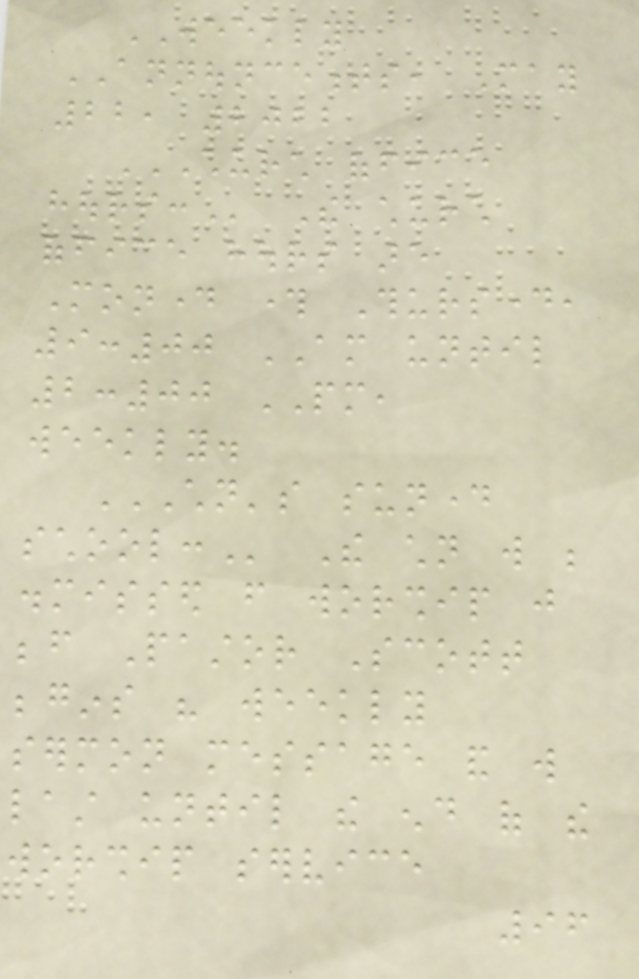WEEKLY
ANNOUNCEMENTS, May
22, 2022
CHURCH OFFICE
HOURS: The church
office hours are
Monday through Thursday,
9:00 AM until
2:00 PM,
weekly.
CHILDREN'S SUNDAY
SCHOOL: The children will be
dismissed from worship just
before Pastor Scott
begins his weekly
sermon message and will
last until the end of the
worship service
96
